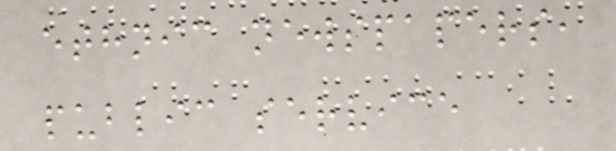ethnic newspapers,
public service
